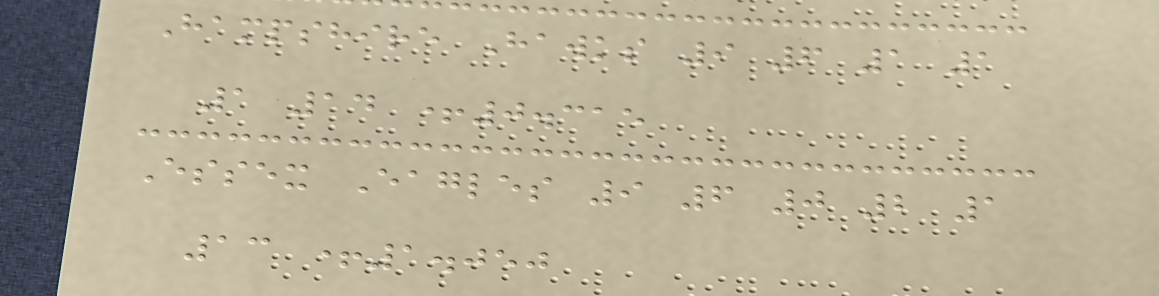Hampshire Hawks 9 6 1 1
1 14 +0.315
Essex Eagles 9 6 0 2 1
13 +1.050
